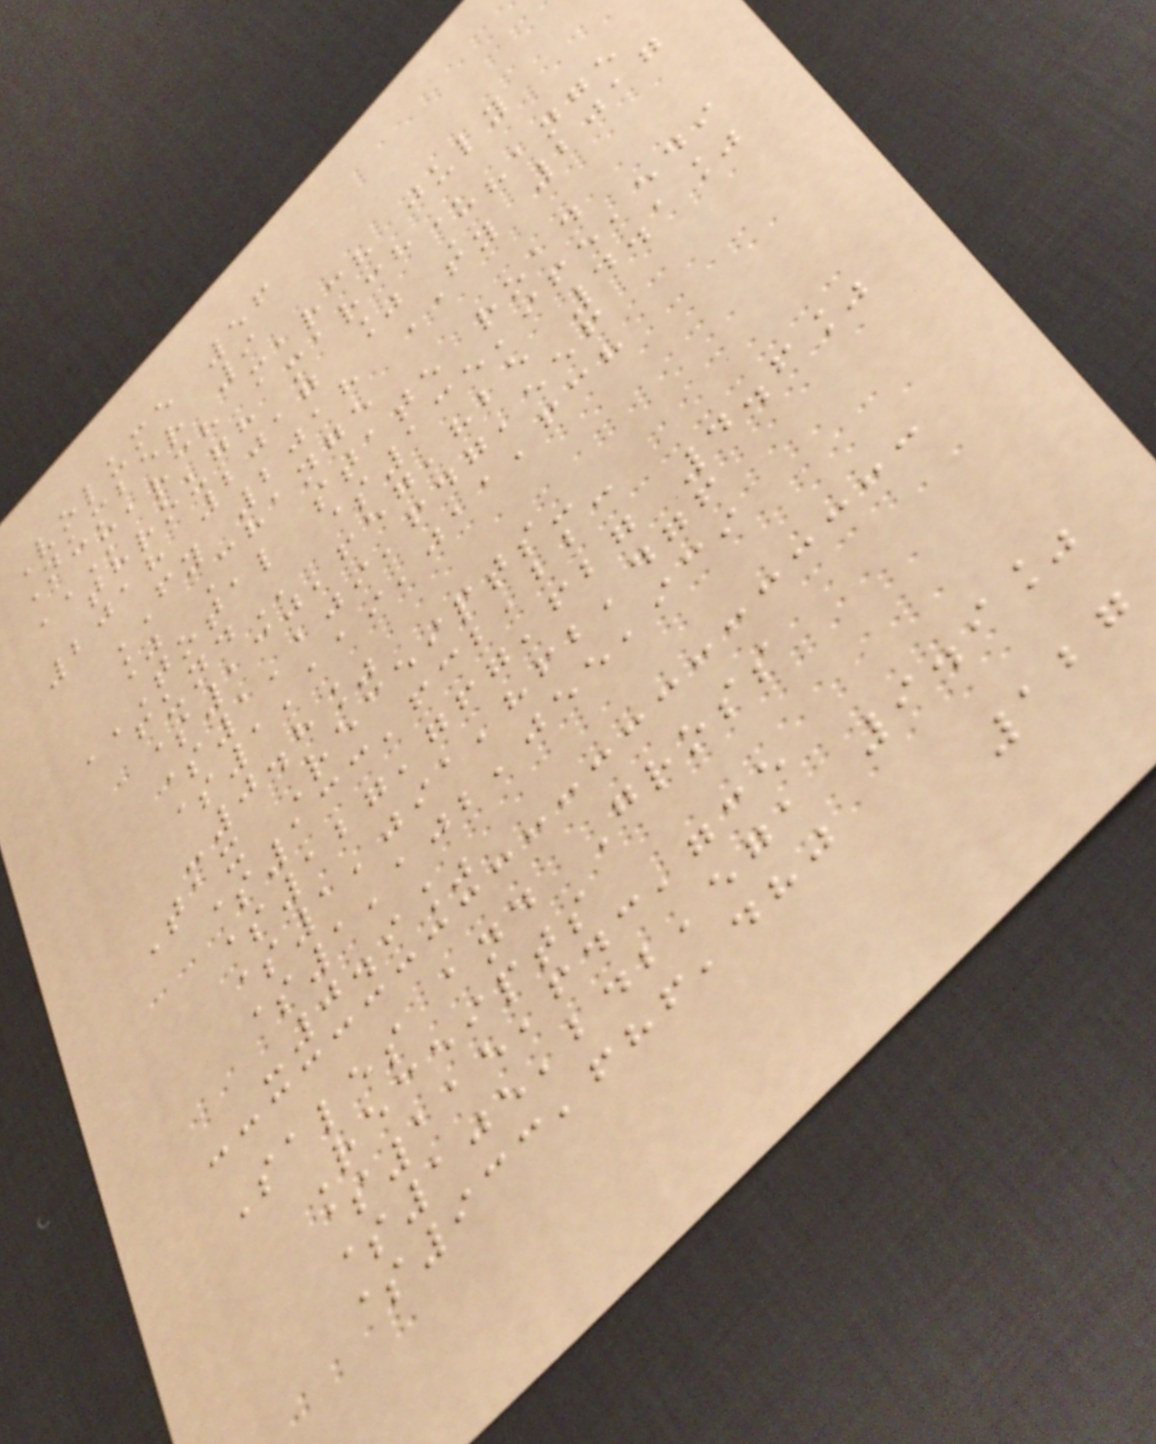Volume 56
Number 9
MARCH MARCH JULY
THROUGH MARCH
2018 2017 % Change
FY 2018 FY 2017
% Change
TOTAL STATE ROAD
FUND $135,965,549
$130,657,825 4.1%
$1,109,647,556
$1,119,011,638
-0.8%
Tax Receipts-
$133,632,223
$127,767,627 4.6%
$1,091,862,476
$1,102,055,939
-0.9%
Sales and Gross
Receipts
$115,643,735
$105,242,571 9.9%
$933,686,480
127
